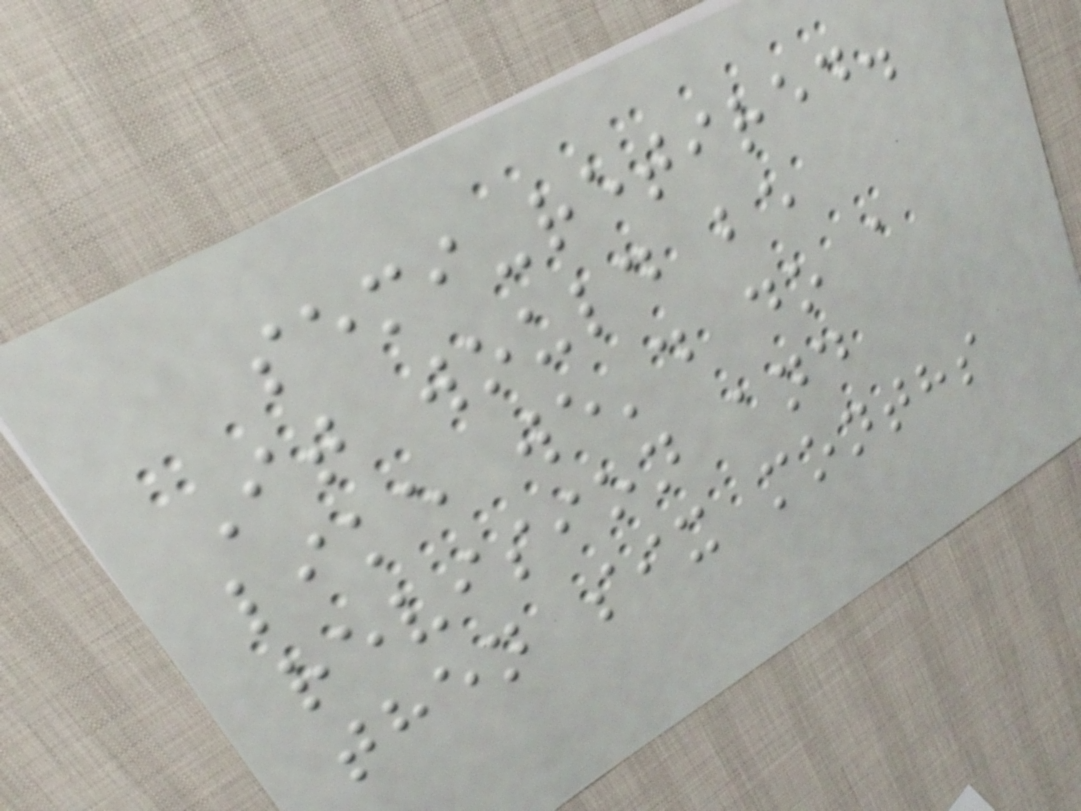semi-retired.
It would be
like we'd do a
revision and
then six months
